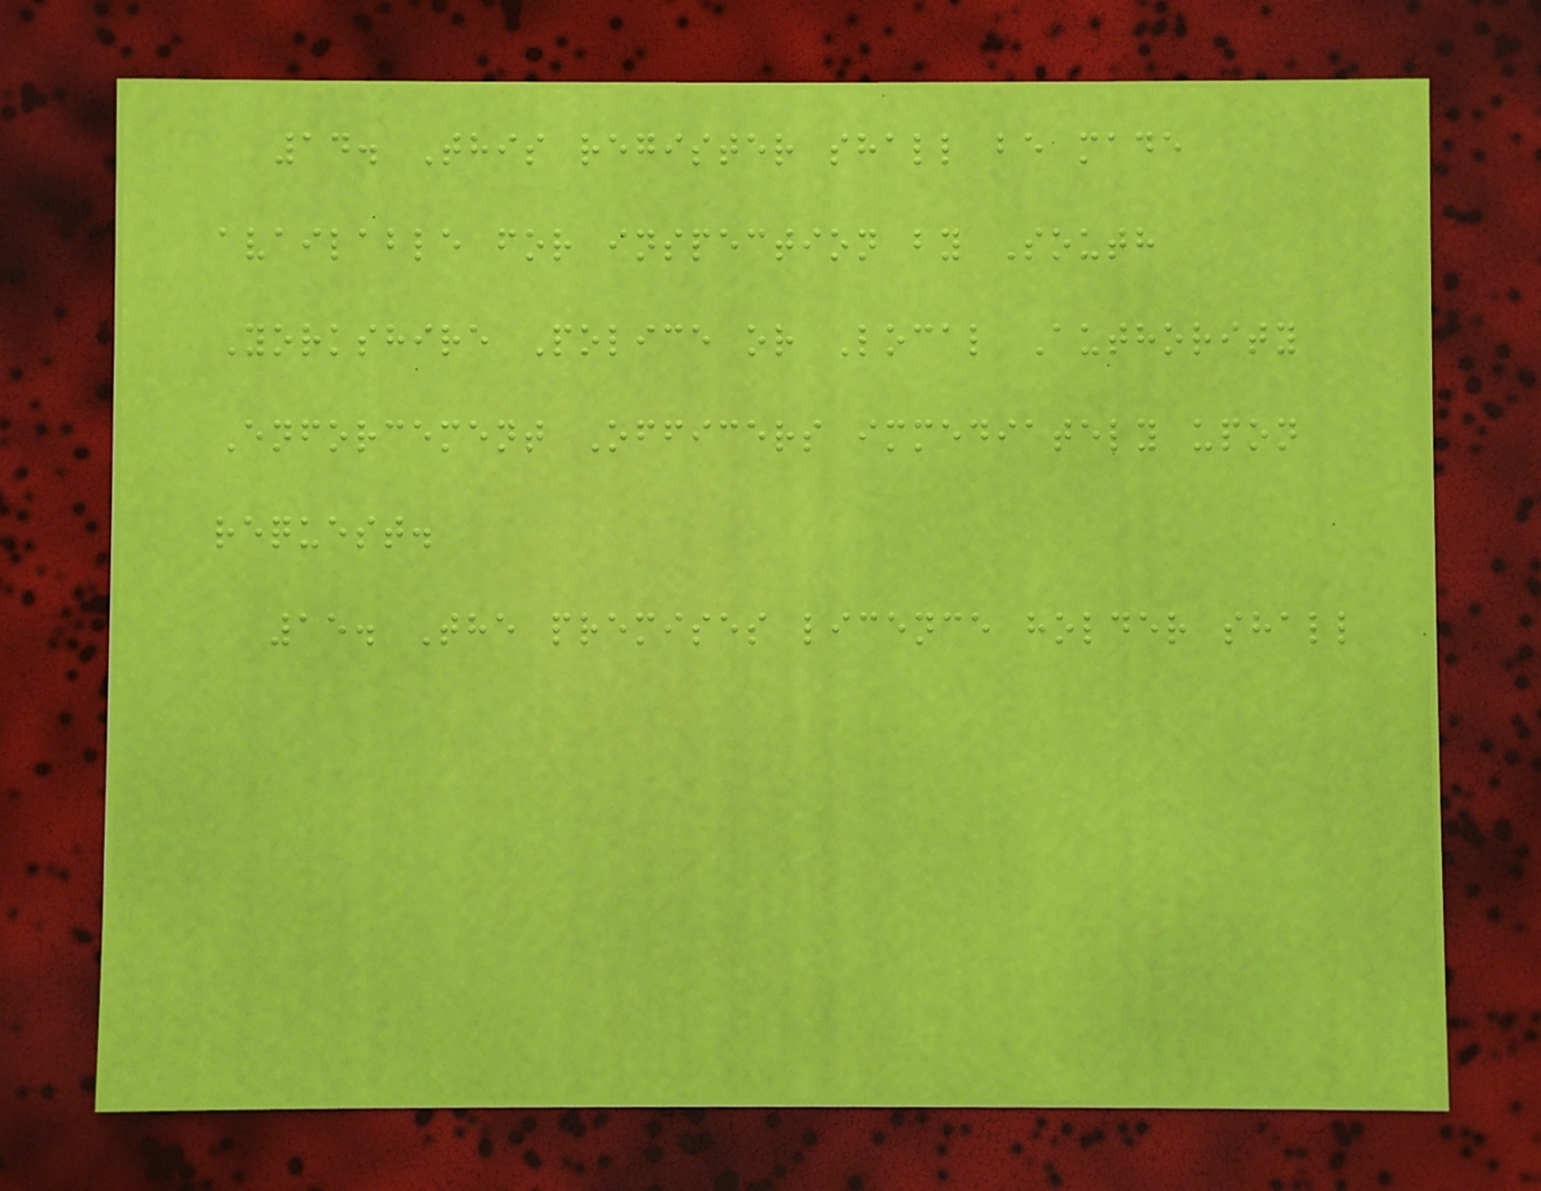14. This register shall be made
available for inspection by South
Yorkshire Police or Local Authority
Enforcement Officers immediately upon
request.
15. The premises licence holder shall
